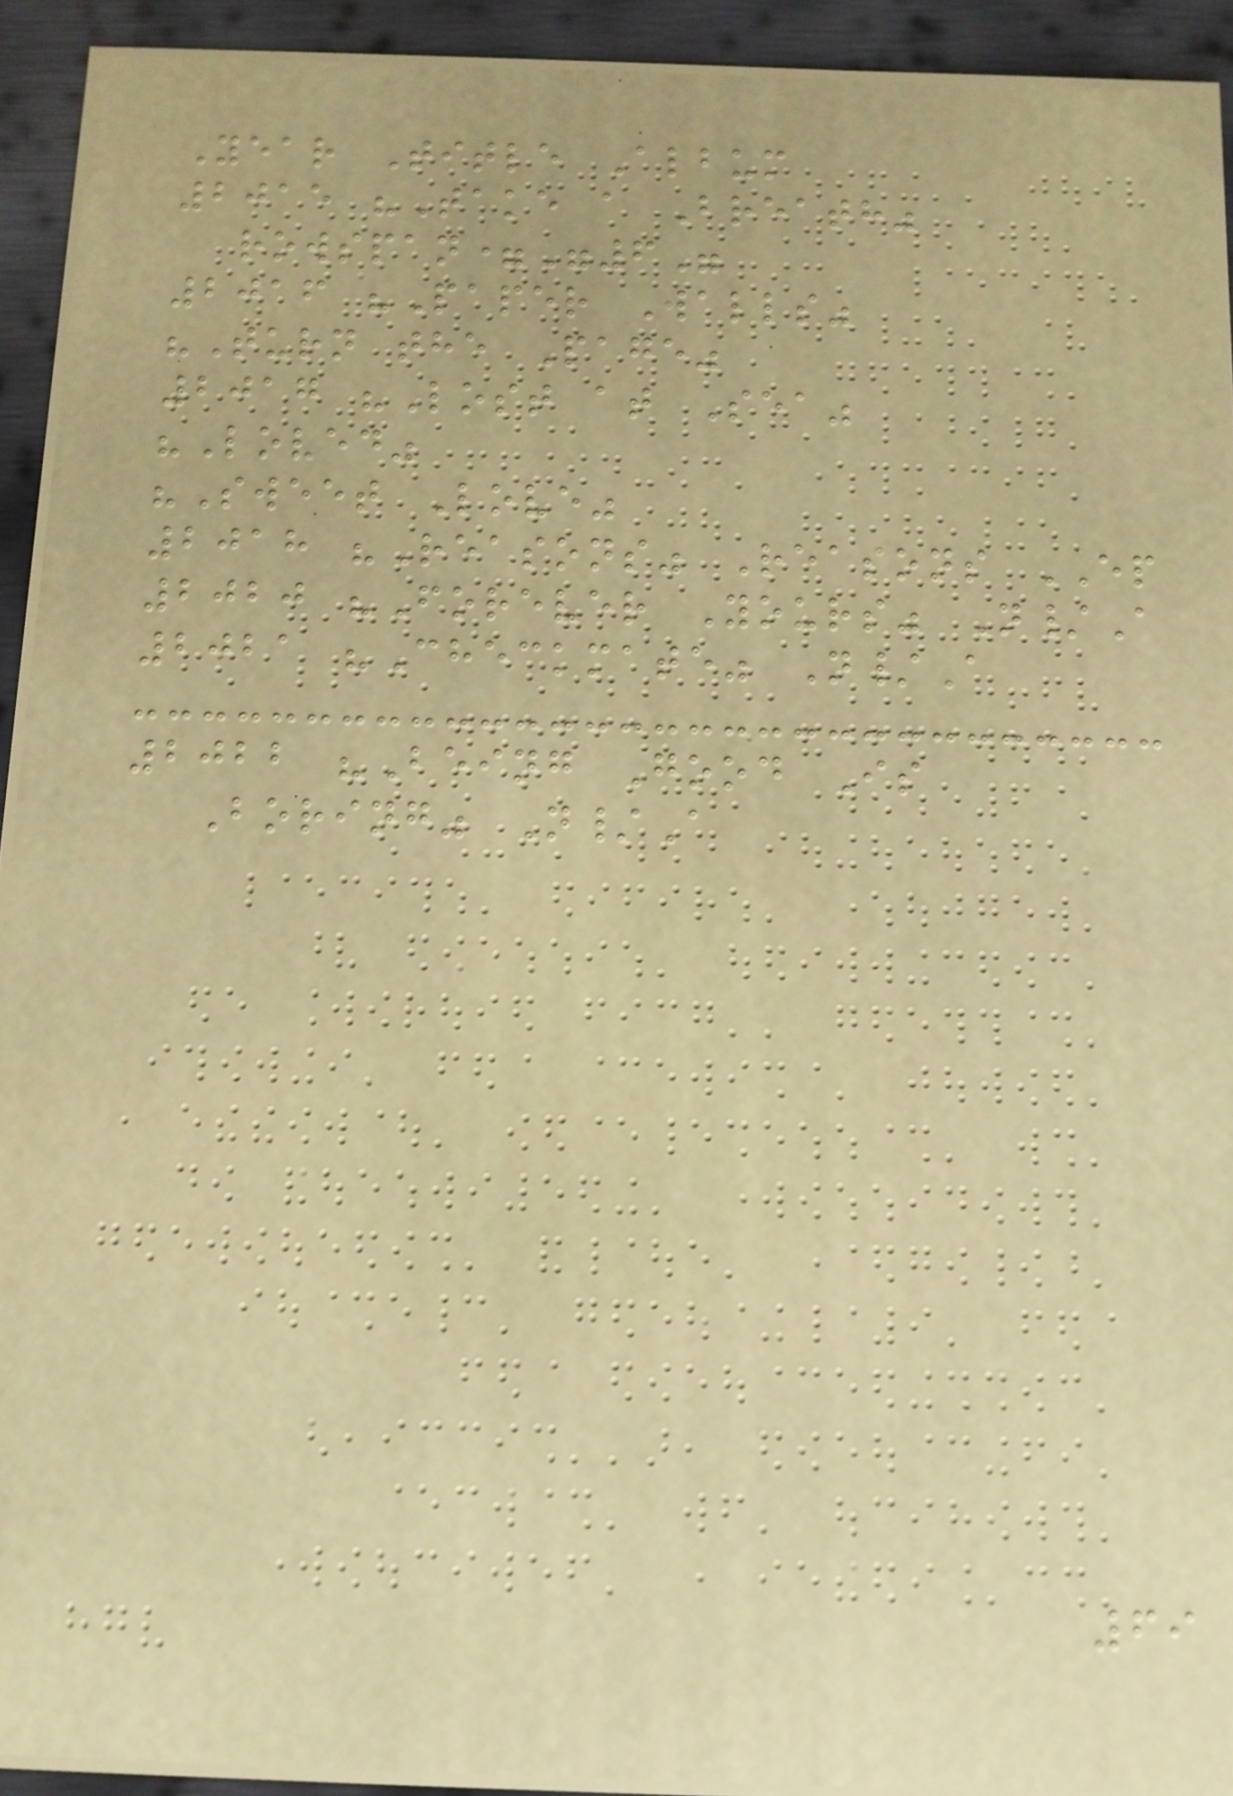Year Title Album
2015 "Take a Breath"
rowspan="6"
2016 "Paper Walls"
"Turn the Page"
2017 "Lost at Sea"
"Loved"
"Sweet Love"
2018 "Reasons" Reasons EP
2020 "Forever Yours" N/A
2021 "Checkmate" N/A
2022 "Being Good Is
Boring" N/A
69
